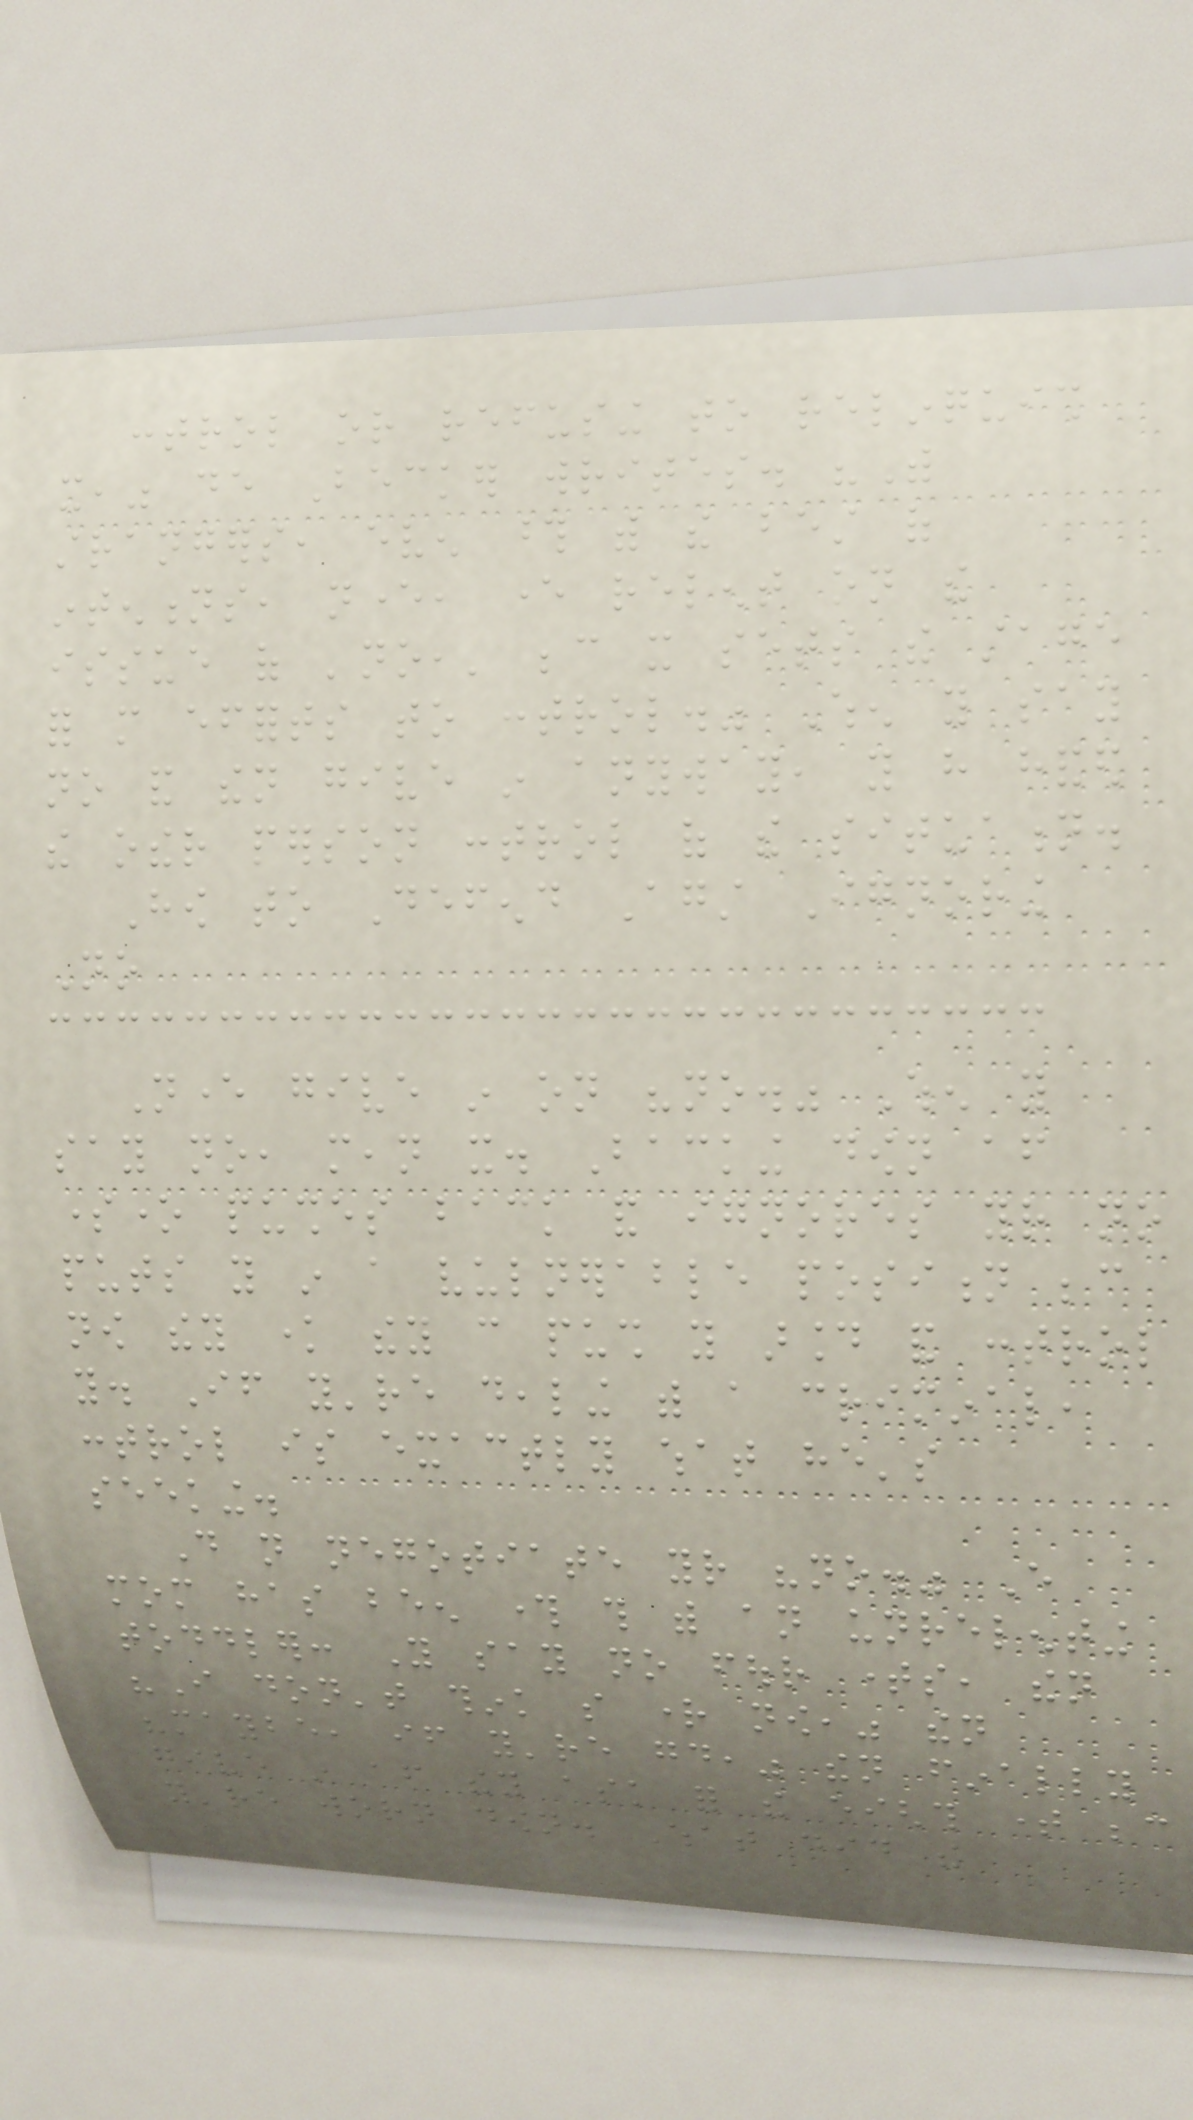control or refusing to relinquish
it," de Becker writes. "With
strangers, even those with the best of
intentions, never, ever relent on the
issue of 'no,' because it sets the stage
for more efforts to control." When you say
no and then give in anyway, you have handed
the other person control of the situation.
How to Defend Against Ignoring
No
Never give in on "no." When you
say no, mean it. Backing down after
someone pushes back and ignores your no
puts you in a vulnerable position because
now they know they can push you around and control
you. If you're dealing with a criminal,
control is exactly what he's
seeking.
Do not negotiate your "no." Every
mom has been through this with an unrelenting
toddler: You say no four times, then
"I don't think so right now," then
"maybe, if you're good," then finally
give in after they ask for the eighth time because
you're worn down. What did the
